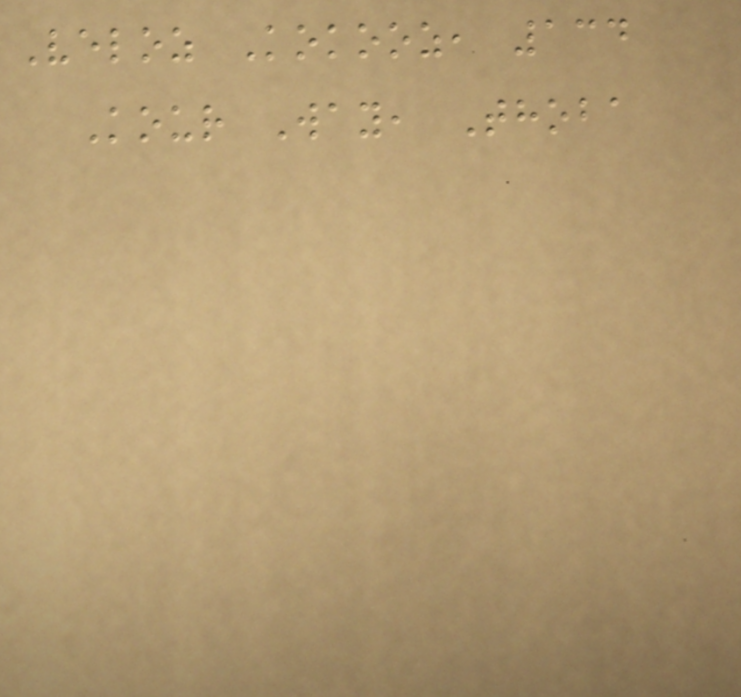Veloz Kokooz, 134
Kour Way, Thoba
